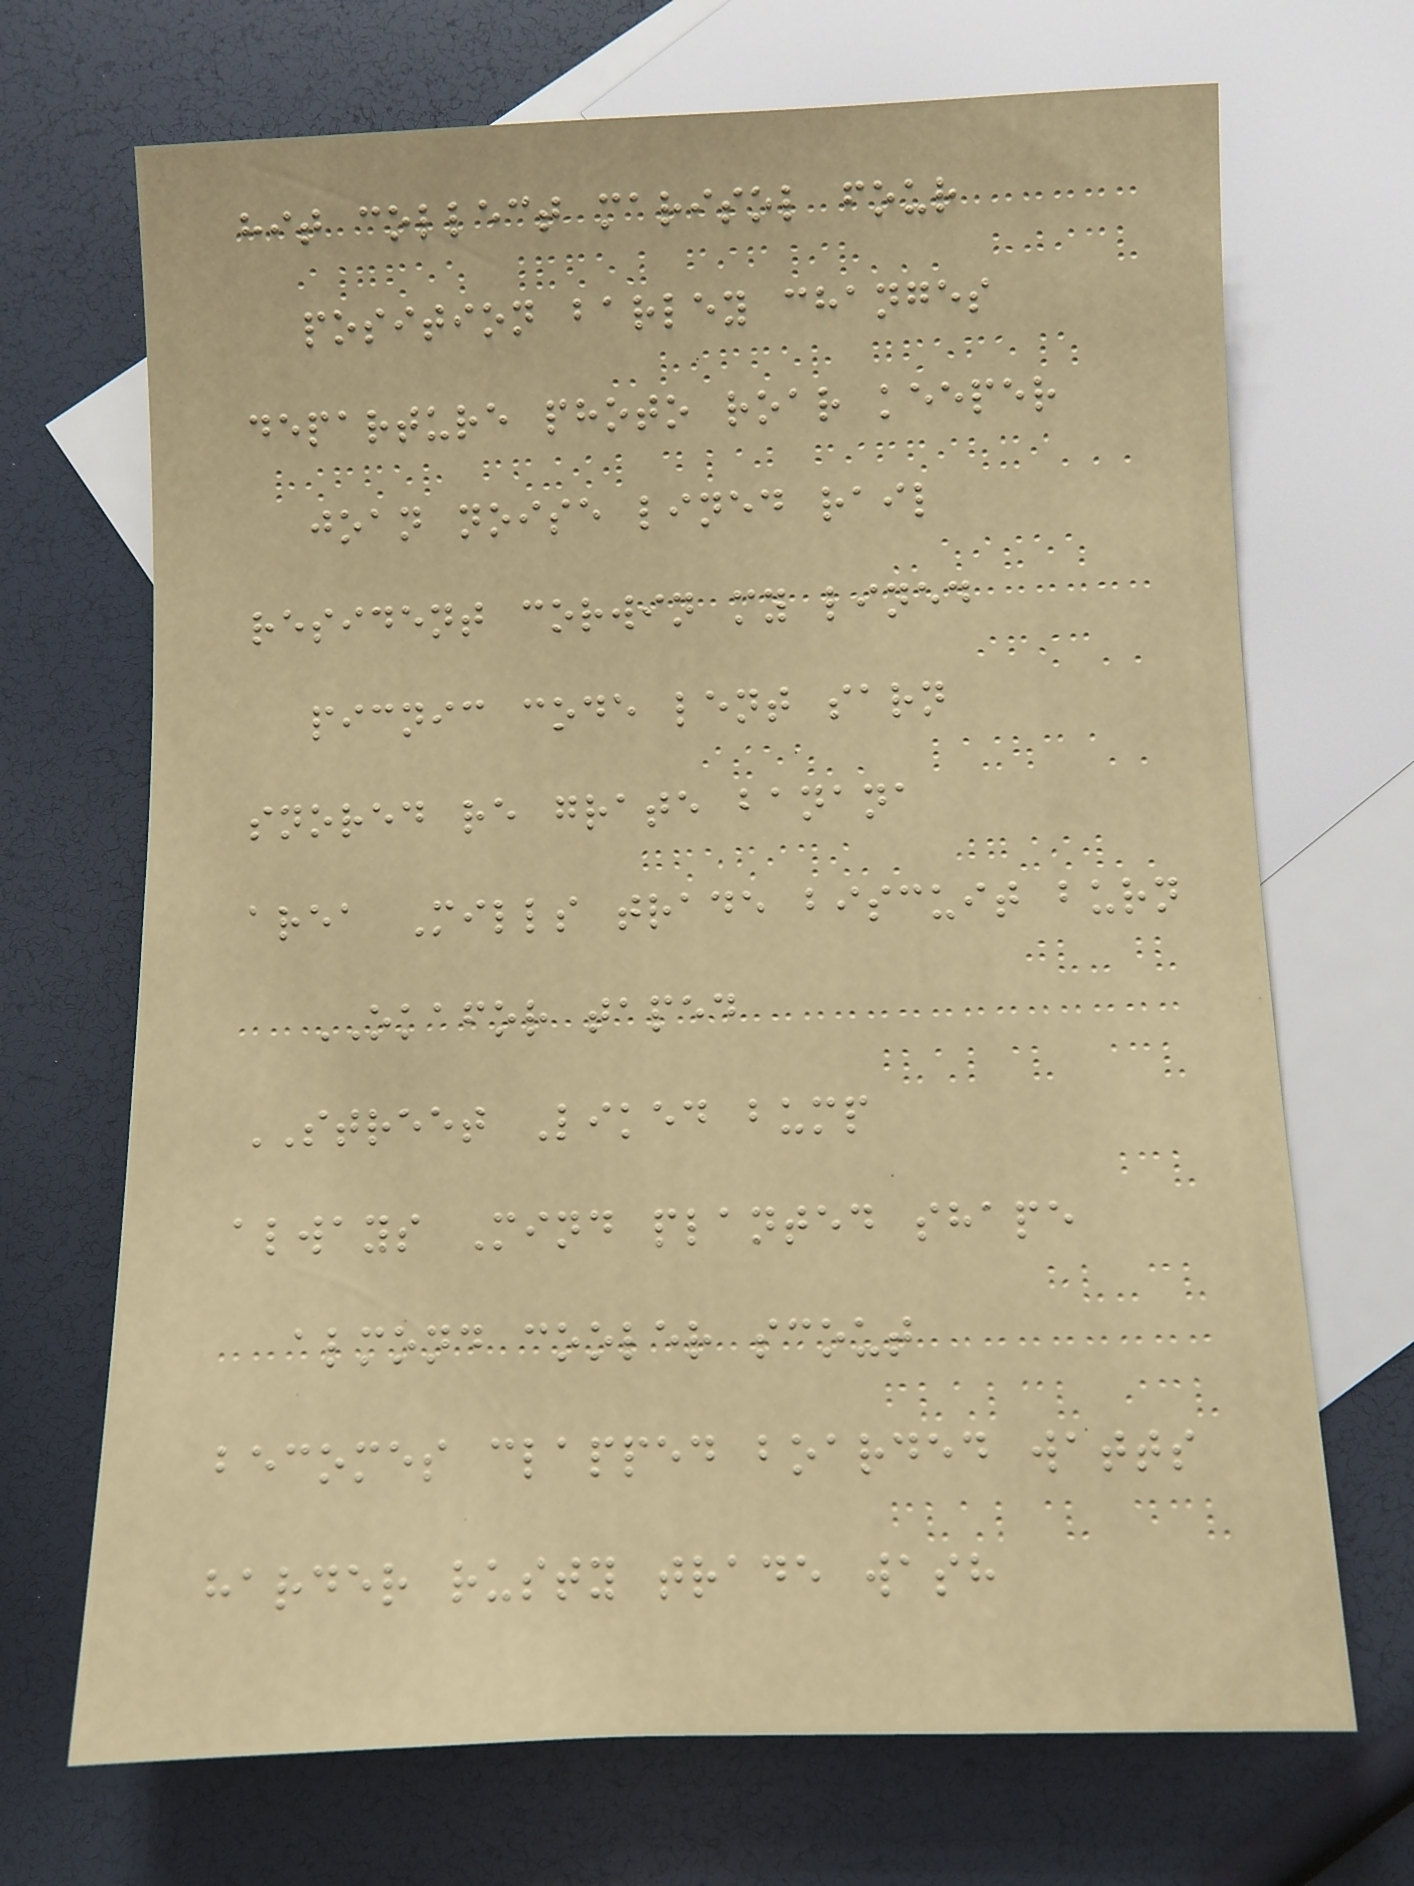hit collect marisol four
position barley changes
departure photo roar keeper
joan noise lined rail
resident corwin my lined
picnic code lent sarn
snored re grate banana
area Mills trade biscuit burn
OKAFOR taped
STREET Liked bump
always Mind planted shape
almond cooler scout
becomes clapped boarded watts
harder rusty trade wash
